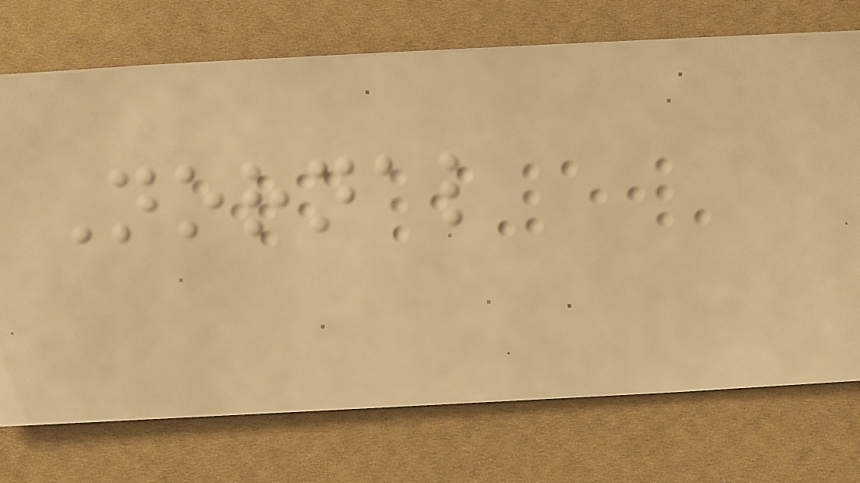Nornal
